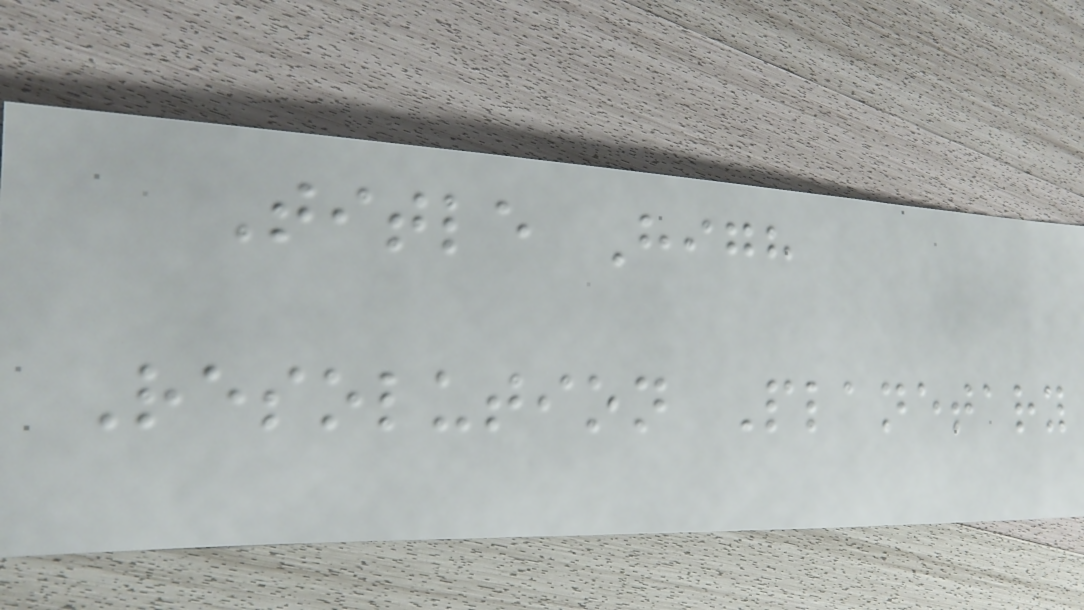Title High
Resolution Planetary
